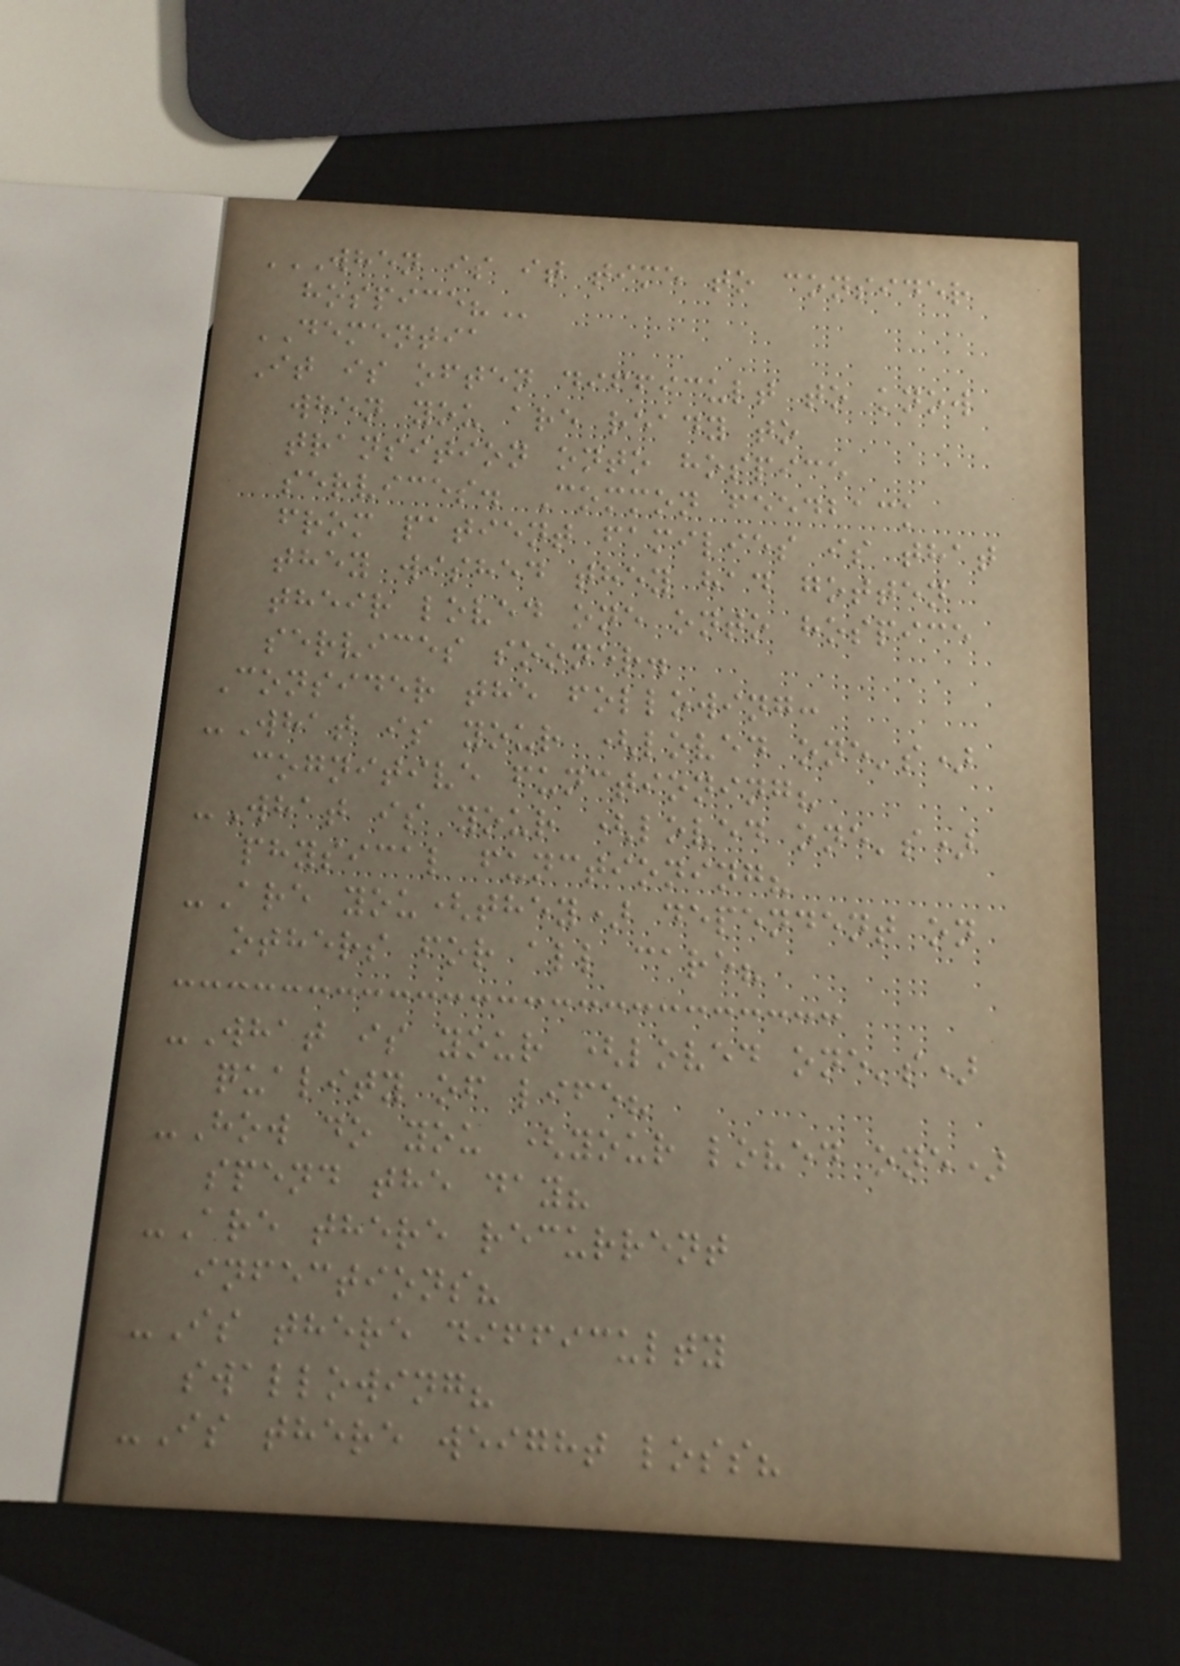WHEN IS IT TIME TO CONSIDER
HOSPICE?
DEMENTIA
It is often difficult to know
when you are ready to
transition onto hospice
services. Common feedback
from patient families is that
they wished they had gotten
their loved one onto hospice
services sooner.
Consider the following:
-What is your (loved one's)
cognitive functioning?
-What is your (loved one's)
physical functioning?
-Are you(they) dependent on
others for all care?
-What is your (loved one's)
quality of life?
-How do you (your loved one)
spend the day?
-Are there recurrent
infections?
-Is there difficulty
swallowing?
-Is there weight loss?
